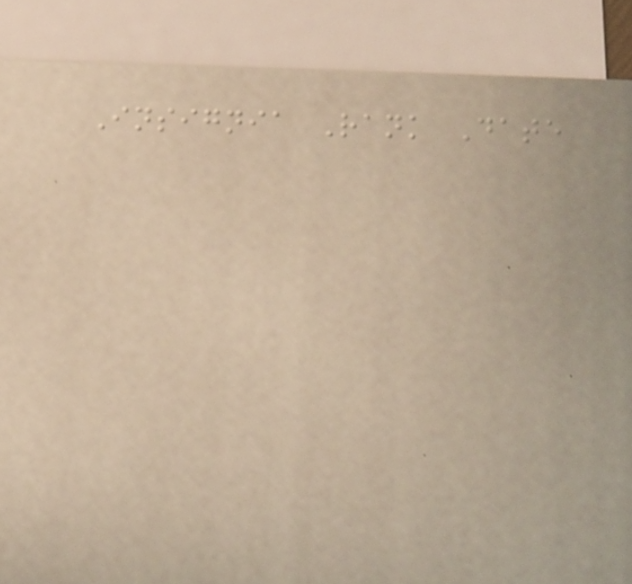Insignia Rank Date
